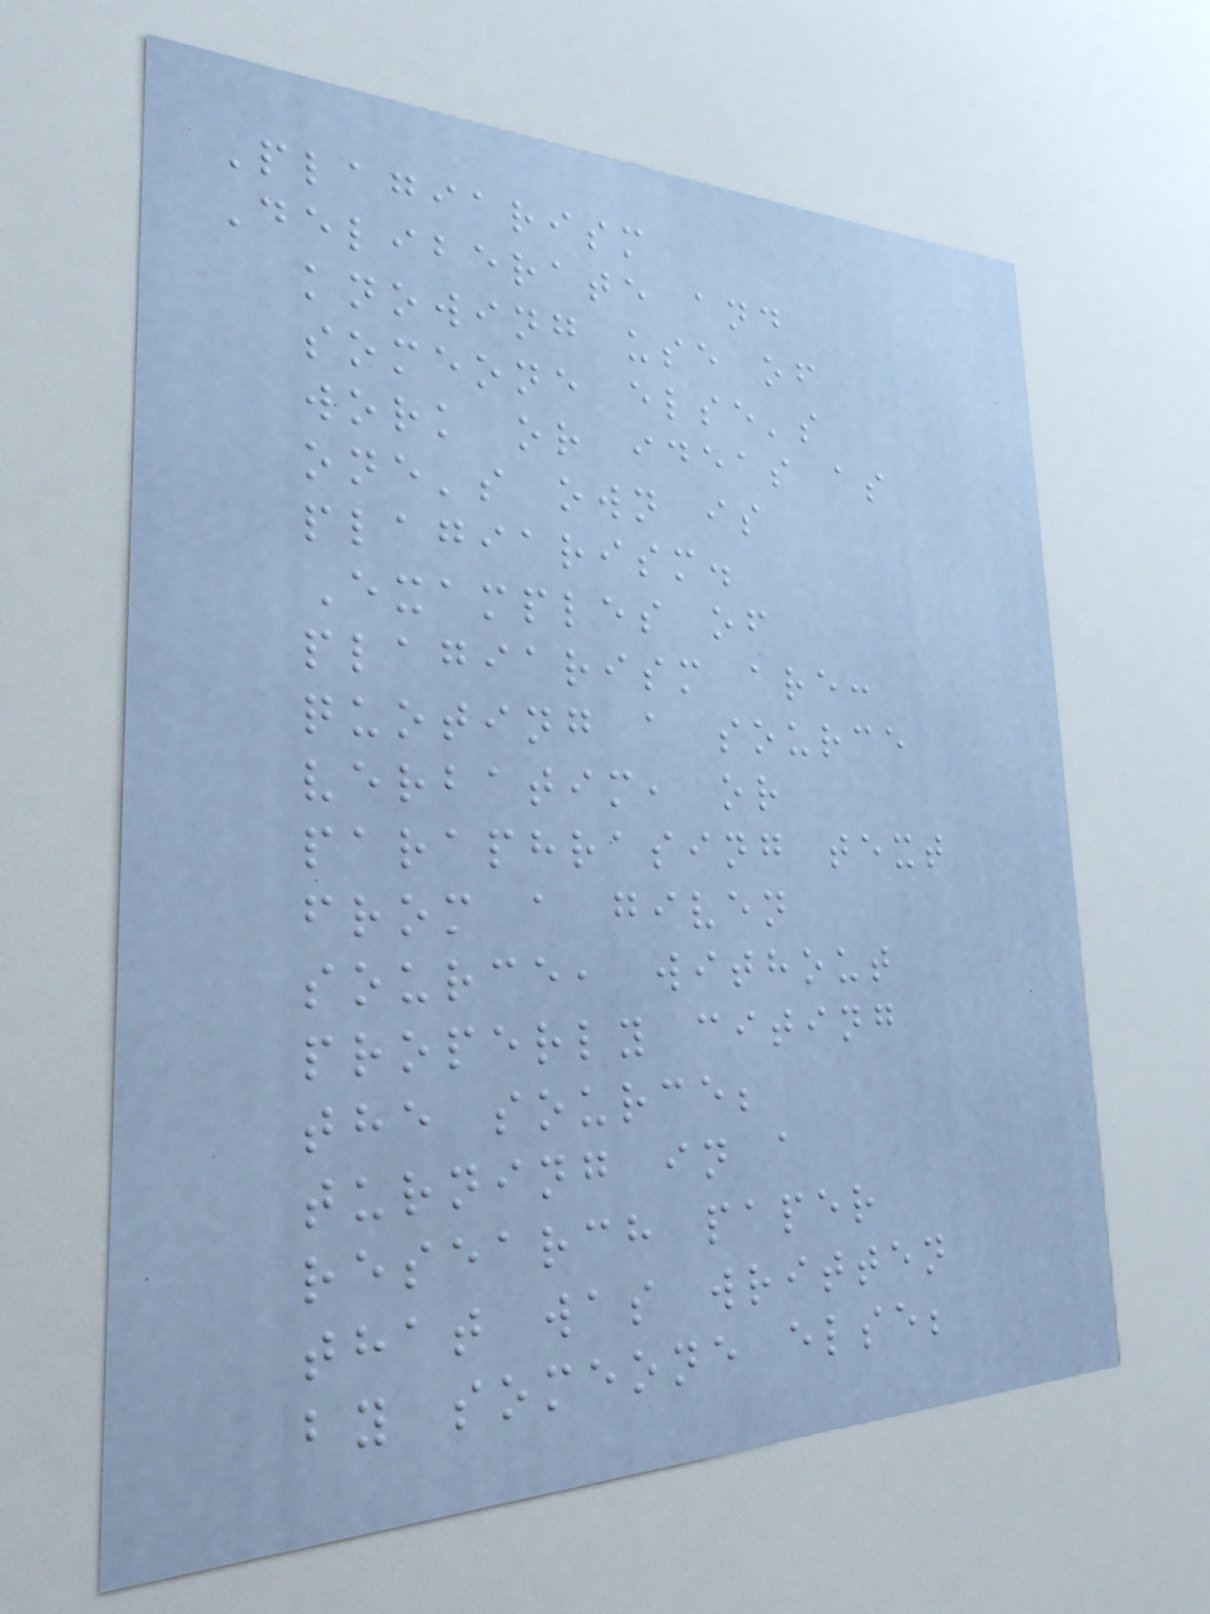Plagiarism
Deliberate and
knowing use of
someone else's
work or ideas as
one's own is
plagiarism.
Examples of
plagiarism are:
quoting a source
verbatim, or
paraphrasing text
from a given
source, without
properly citing
the source;
turning in a
research paper
that was written
by someone else;
